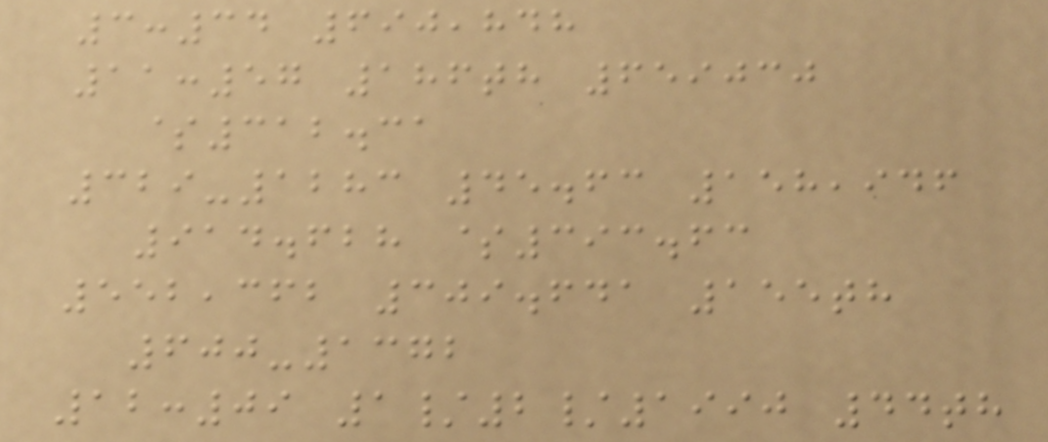3:34 690,848
11:57 186th 659030
$312.31
329-1283 45.63 158,946
914.628 $393.63
552,362 309.641 155th
600-1372
12:09 1/2/1990 44th
